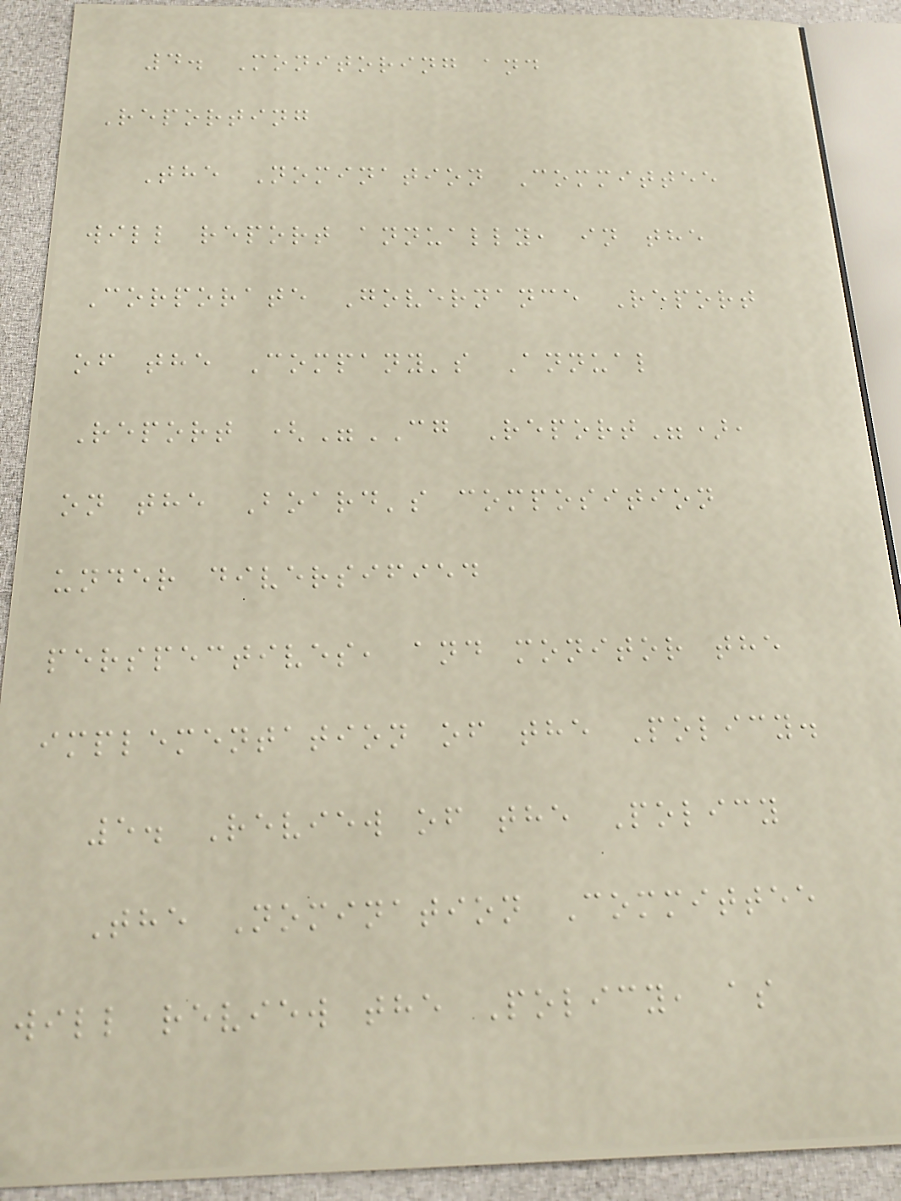4. Monitoring and
Reporting
The Nomination Committee
will report annually, in the
Corporate Governance Report
of the Company's Annual
Report ("CG Report"),
on the Board's composition
under diversified
perspectives, and monitor the
implementation of the Policy.
5. Review of the Policy
The Nomination Committee
will review the Policy, as
